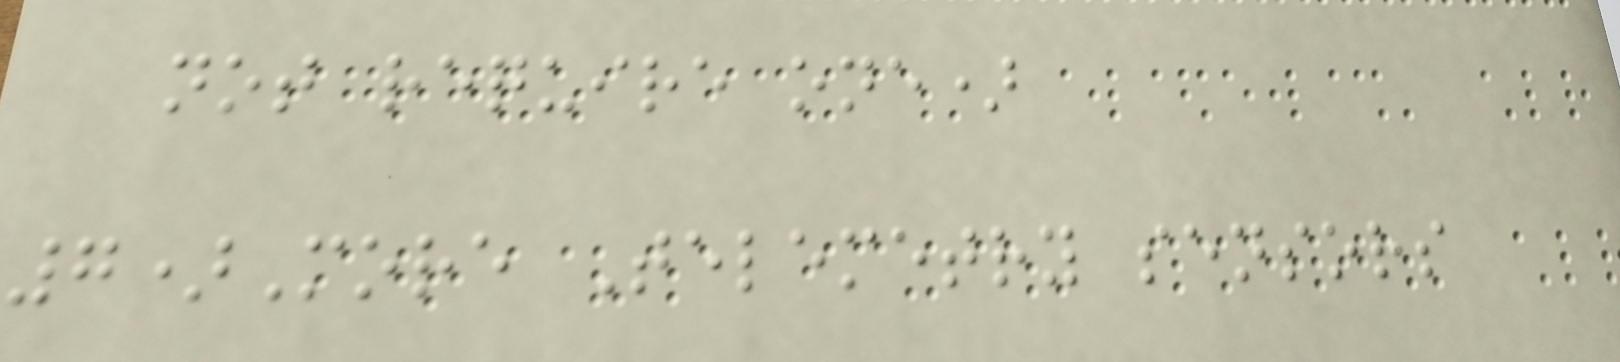not require one)
7)More Telemetry sensors
